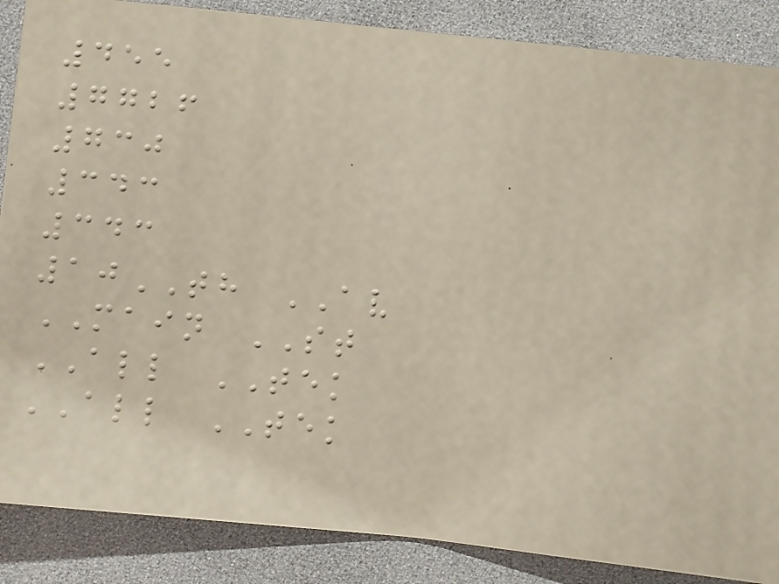455
7726
730
343
343
10TH AV
MAIN ST
ALL TEK
ALL TEK
